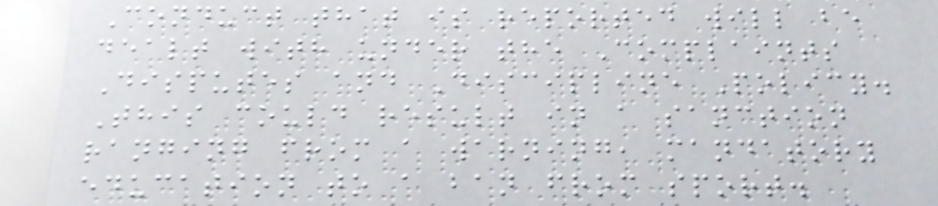Conduct that is reported will be
dealt with under the Complaints
Disputes and Discipline Policy.
This could result in a sanction
ranging from a warning, mandatory
education to a ban from sport.
